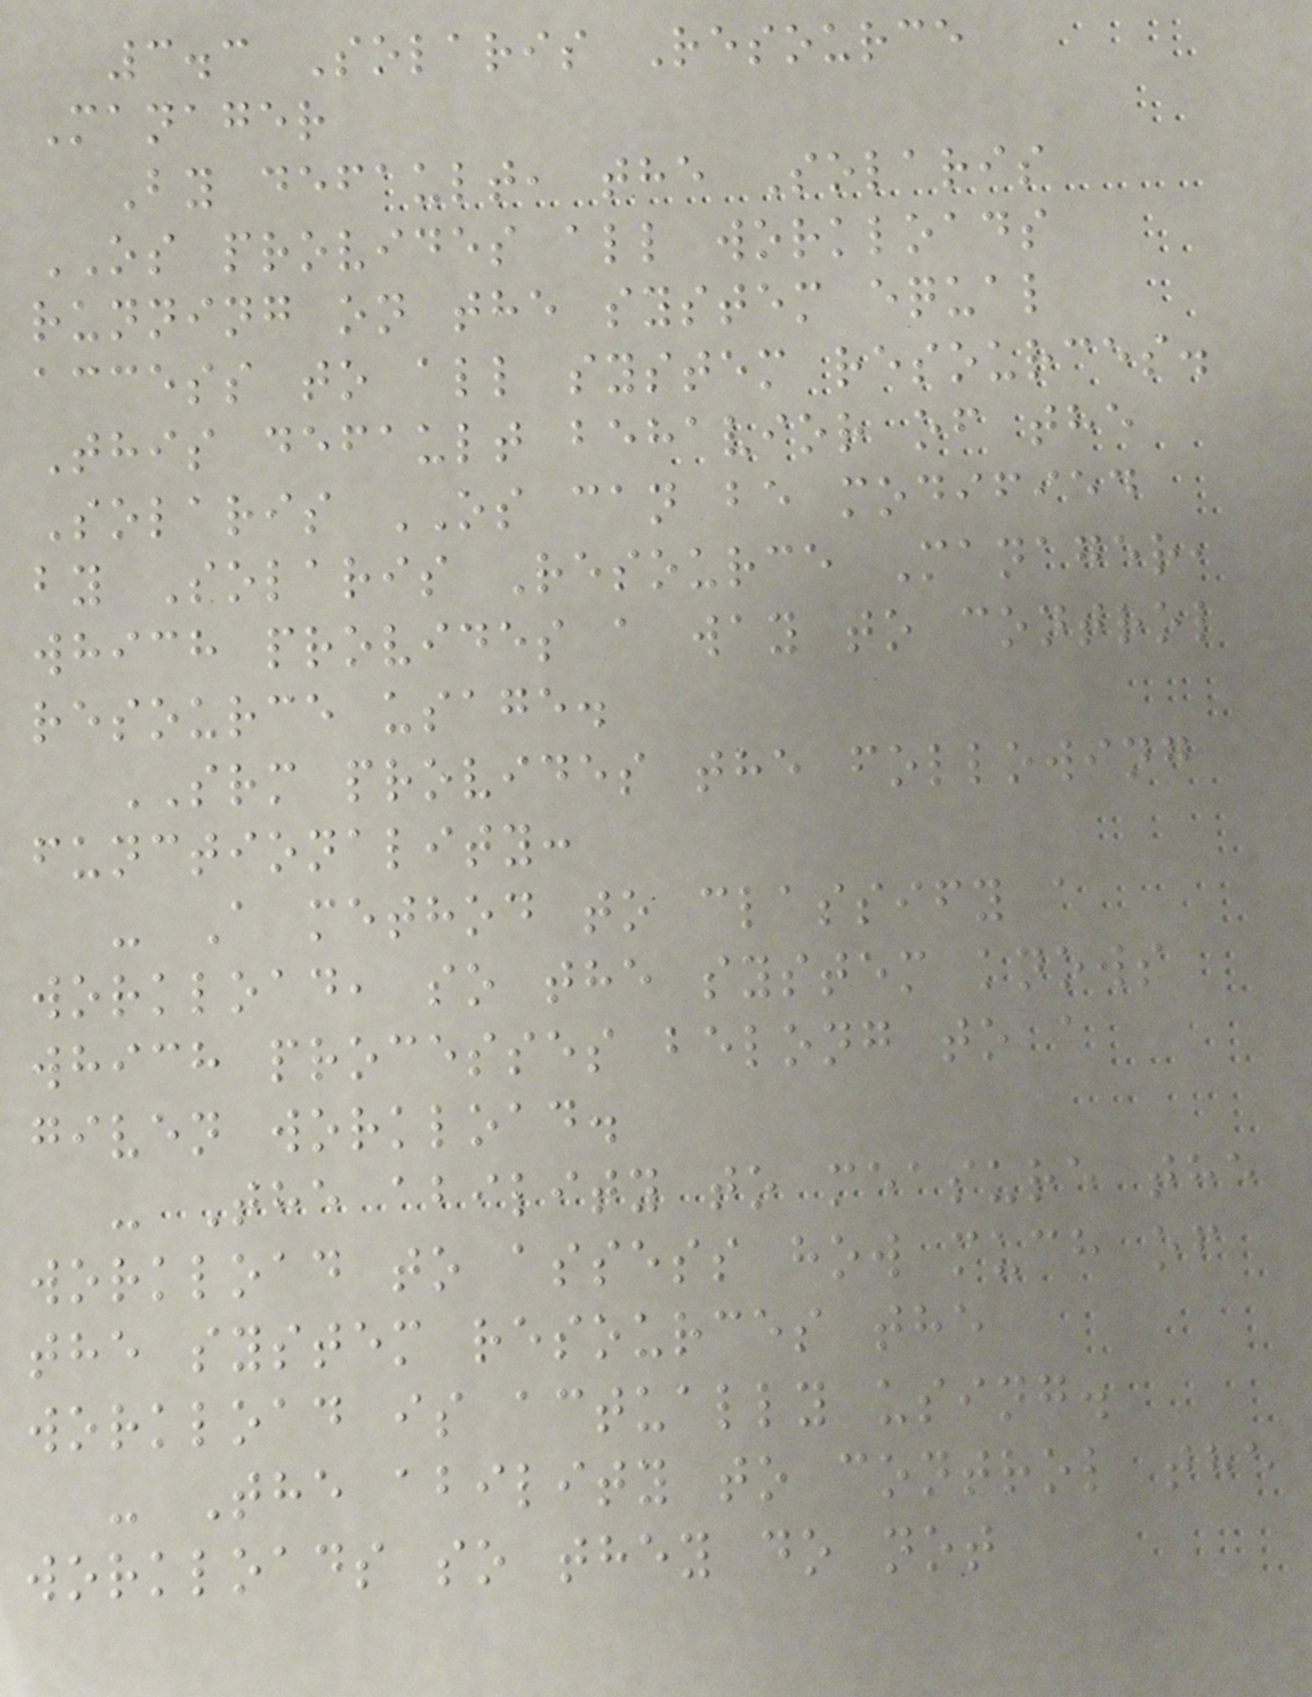3.3 Solaris Resource
Manager
By default, the Solaris
OS provides all workloads
running on the system equal
access to all system resources.
This default behavior of the
Solaris OS can be modified
by Solaris Resource Manager,
which provides a way to control
resource usage.
SRM provides the following
functionality:
- A method to classify a
workload, so the system knows
which processes belong to a
given workload.
- The ability to measure the
workload to assess how much of
the system resources the
workload is actually using.
- The ability to control the
workloads so they do not
